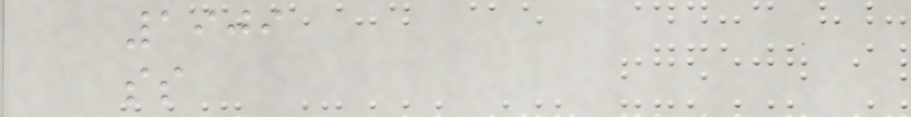1909
ss
